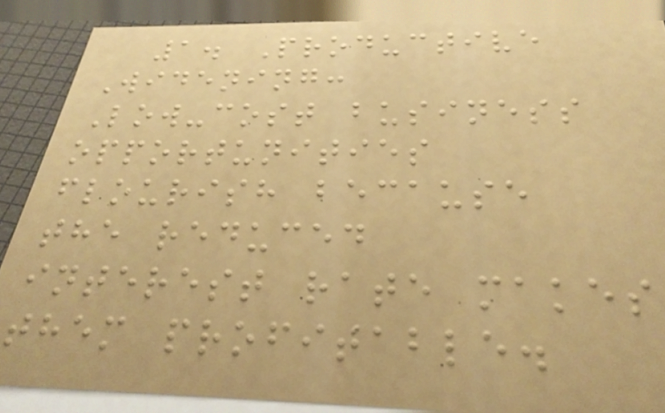1. Productive
Widening:
Low-cost business
opportunities
flourish because
the reduced
interest rate makes
them profitable.
